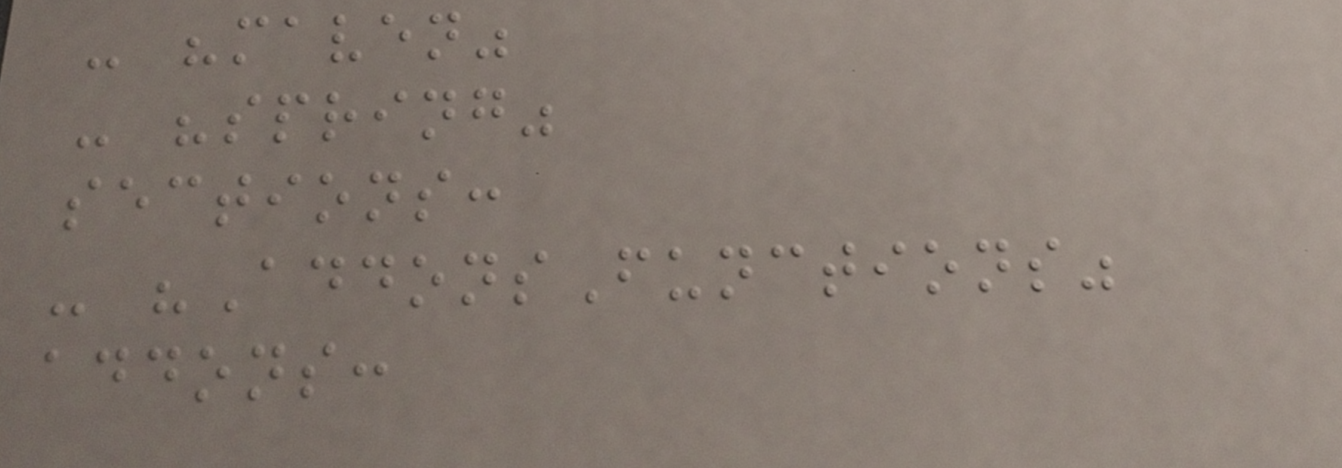- "maven"
- "spring"
sections:
- "AddonsFunctions"
addons:
